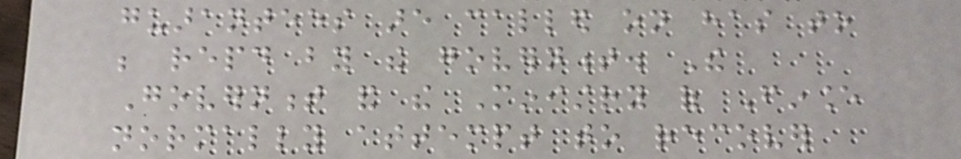guarantees are called on has to
be repaid by the government. The
Government and the Ministry of Finance
normally attempt to recover
